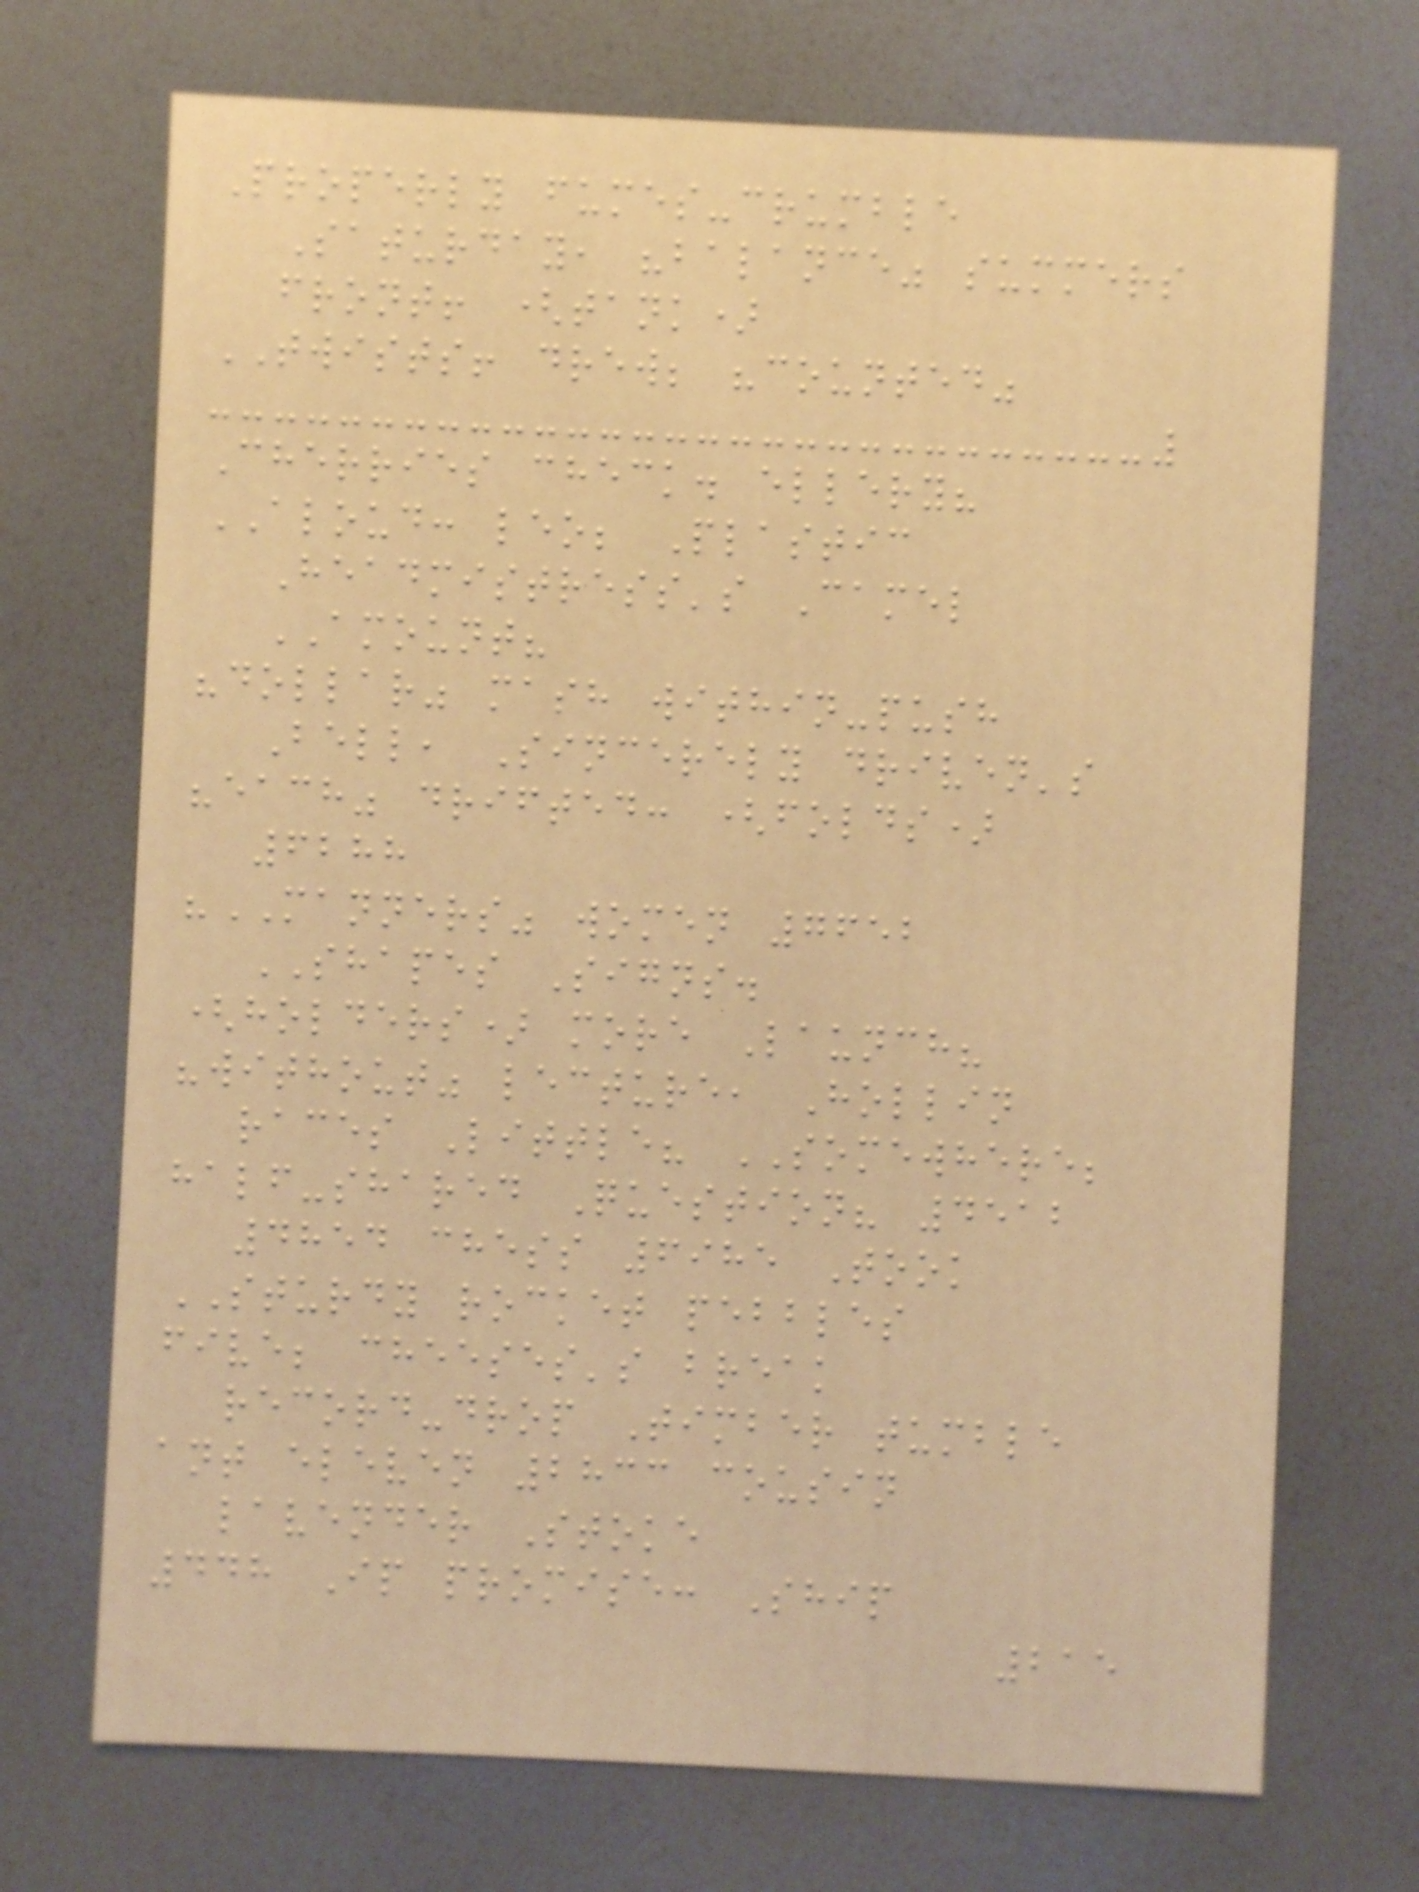Properly fumes-crumble
Saturday, "balance" summers
front! (tank)
TWISTS! drew; "counted"
Cherries check. ellery?
ALOUD: leo; Plastic
Headmistress's Camel
AMOUNT?
"dollar" mash within-push
Bell, Sincerely driven's
"each" drifted: (folds)
6288
"MANNERS" women 7652
SHAPES Signs.
(holders) more Launch?
"without" lecture, Hollin
races Little? SOMEWHERE;
half-shared Question? 4512
4854 chess 6985 Took
STURDY rocket pebbles
five; cheeses's break
record-drop Timber tumble
ant eleven 2833 cousin
lavender Stoke
448 Ip promise: Ship
215
